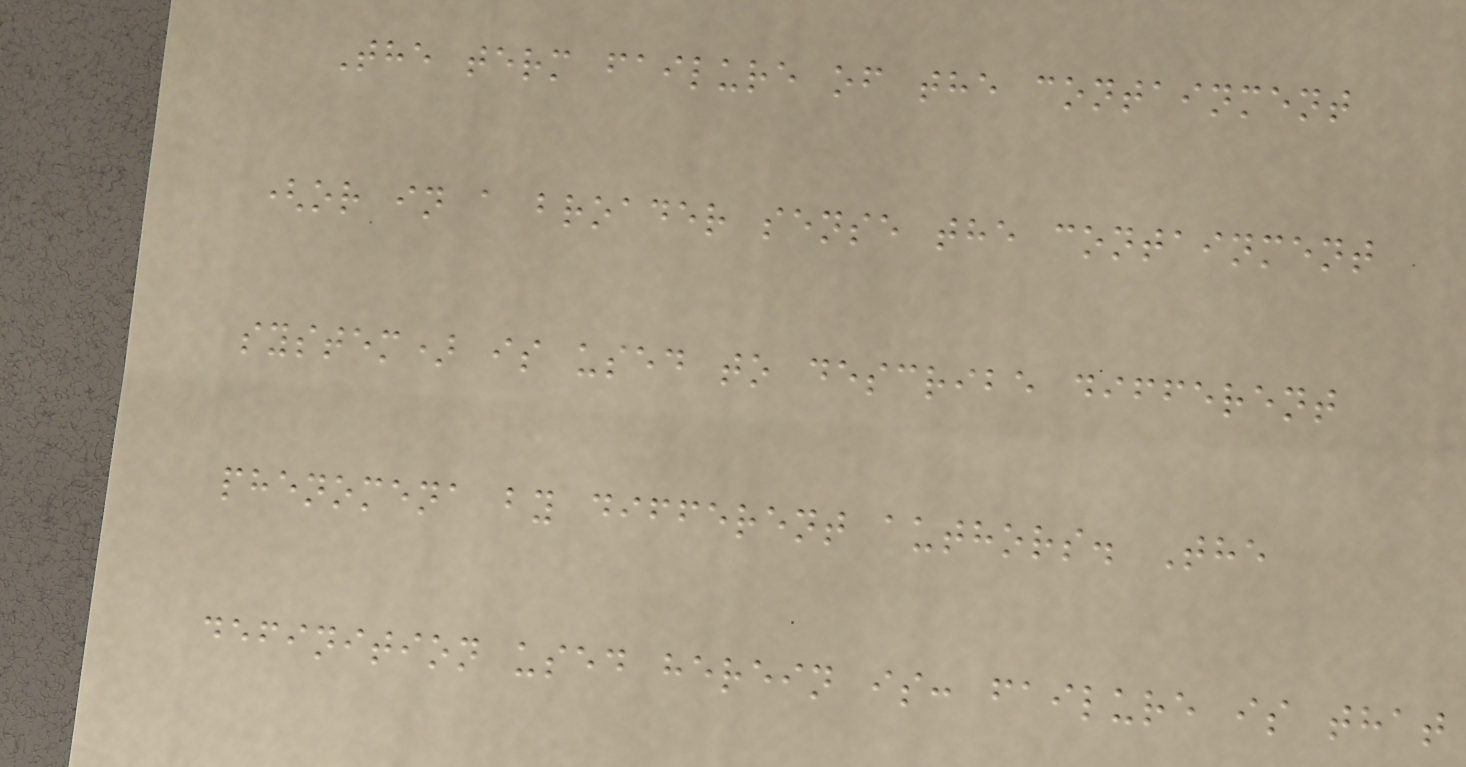The term failure of the containment
(or in a broader sense the containment
system) is used to describe different
phenomena by different authors. The
definition used herein is: failure is that
